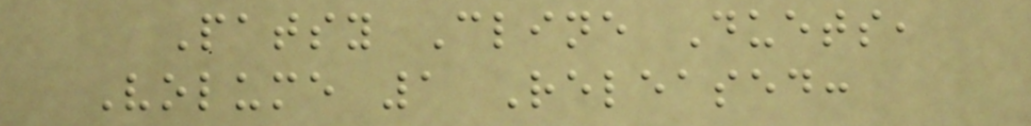Patsy Cline Duets,
Volume 1 Released:
